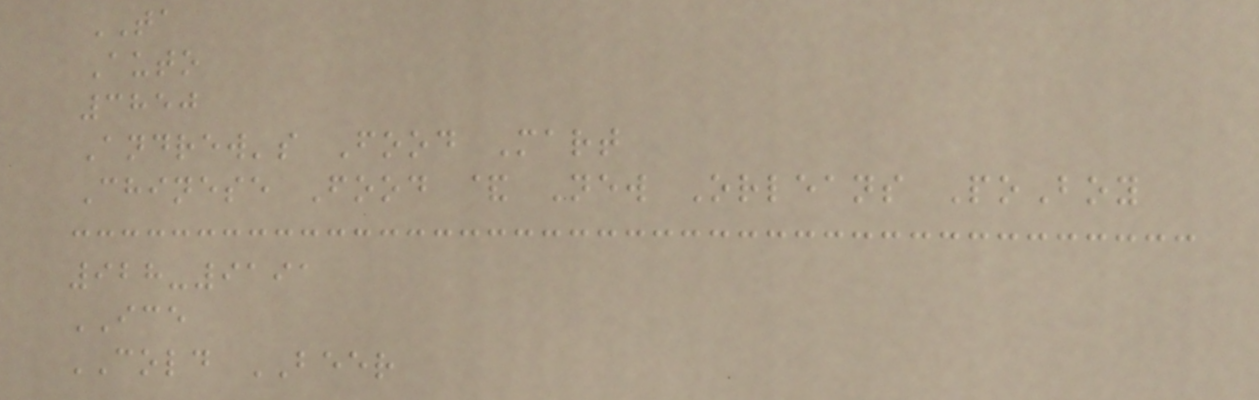TA
Auto
3850
Andrew's Food Mart
Chinese Food & New Orleans PoBoy
928-9191
ICE
COLD BEER
